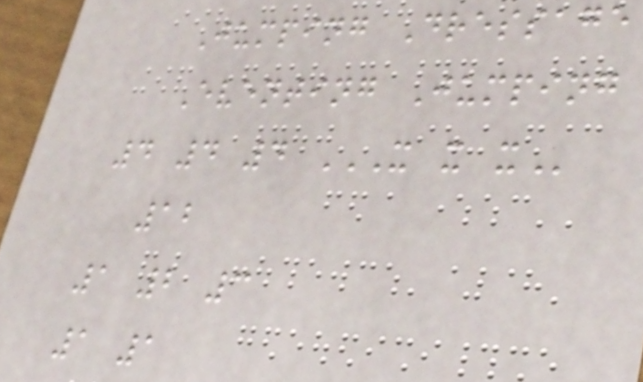Jumping Dressage
Eventing Jumping
4 4 4 X X X
12
1 2 3
1 1
